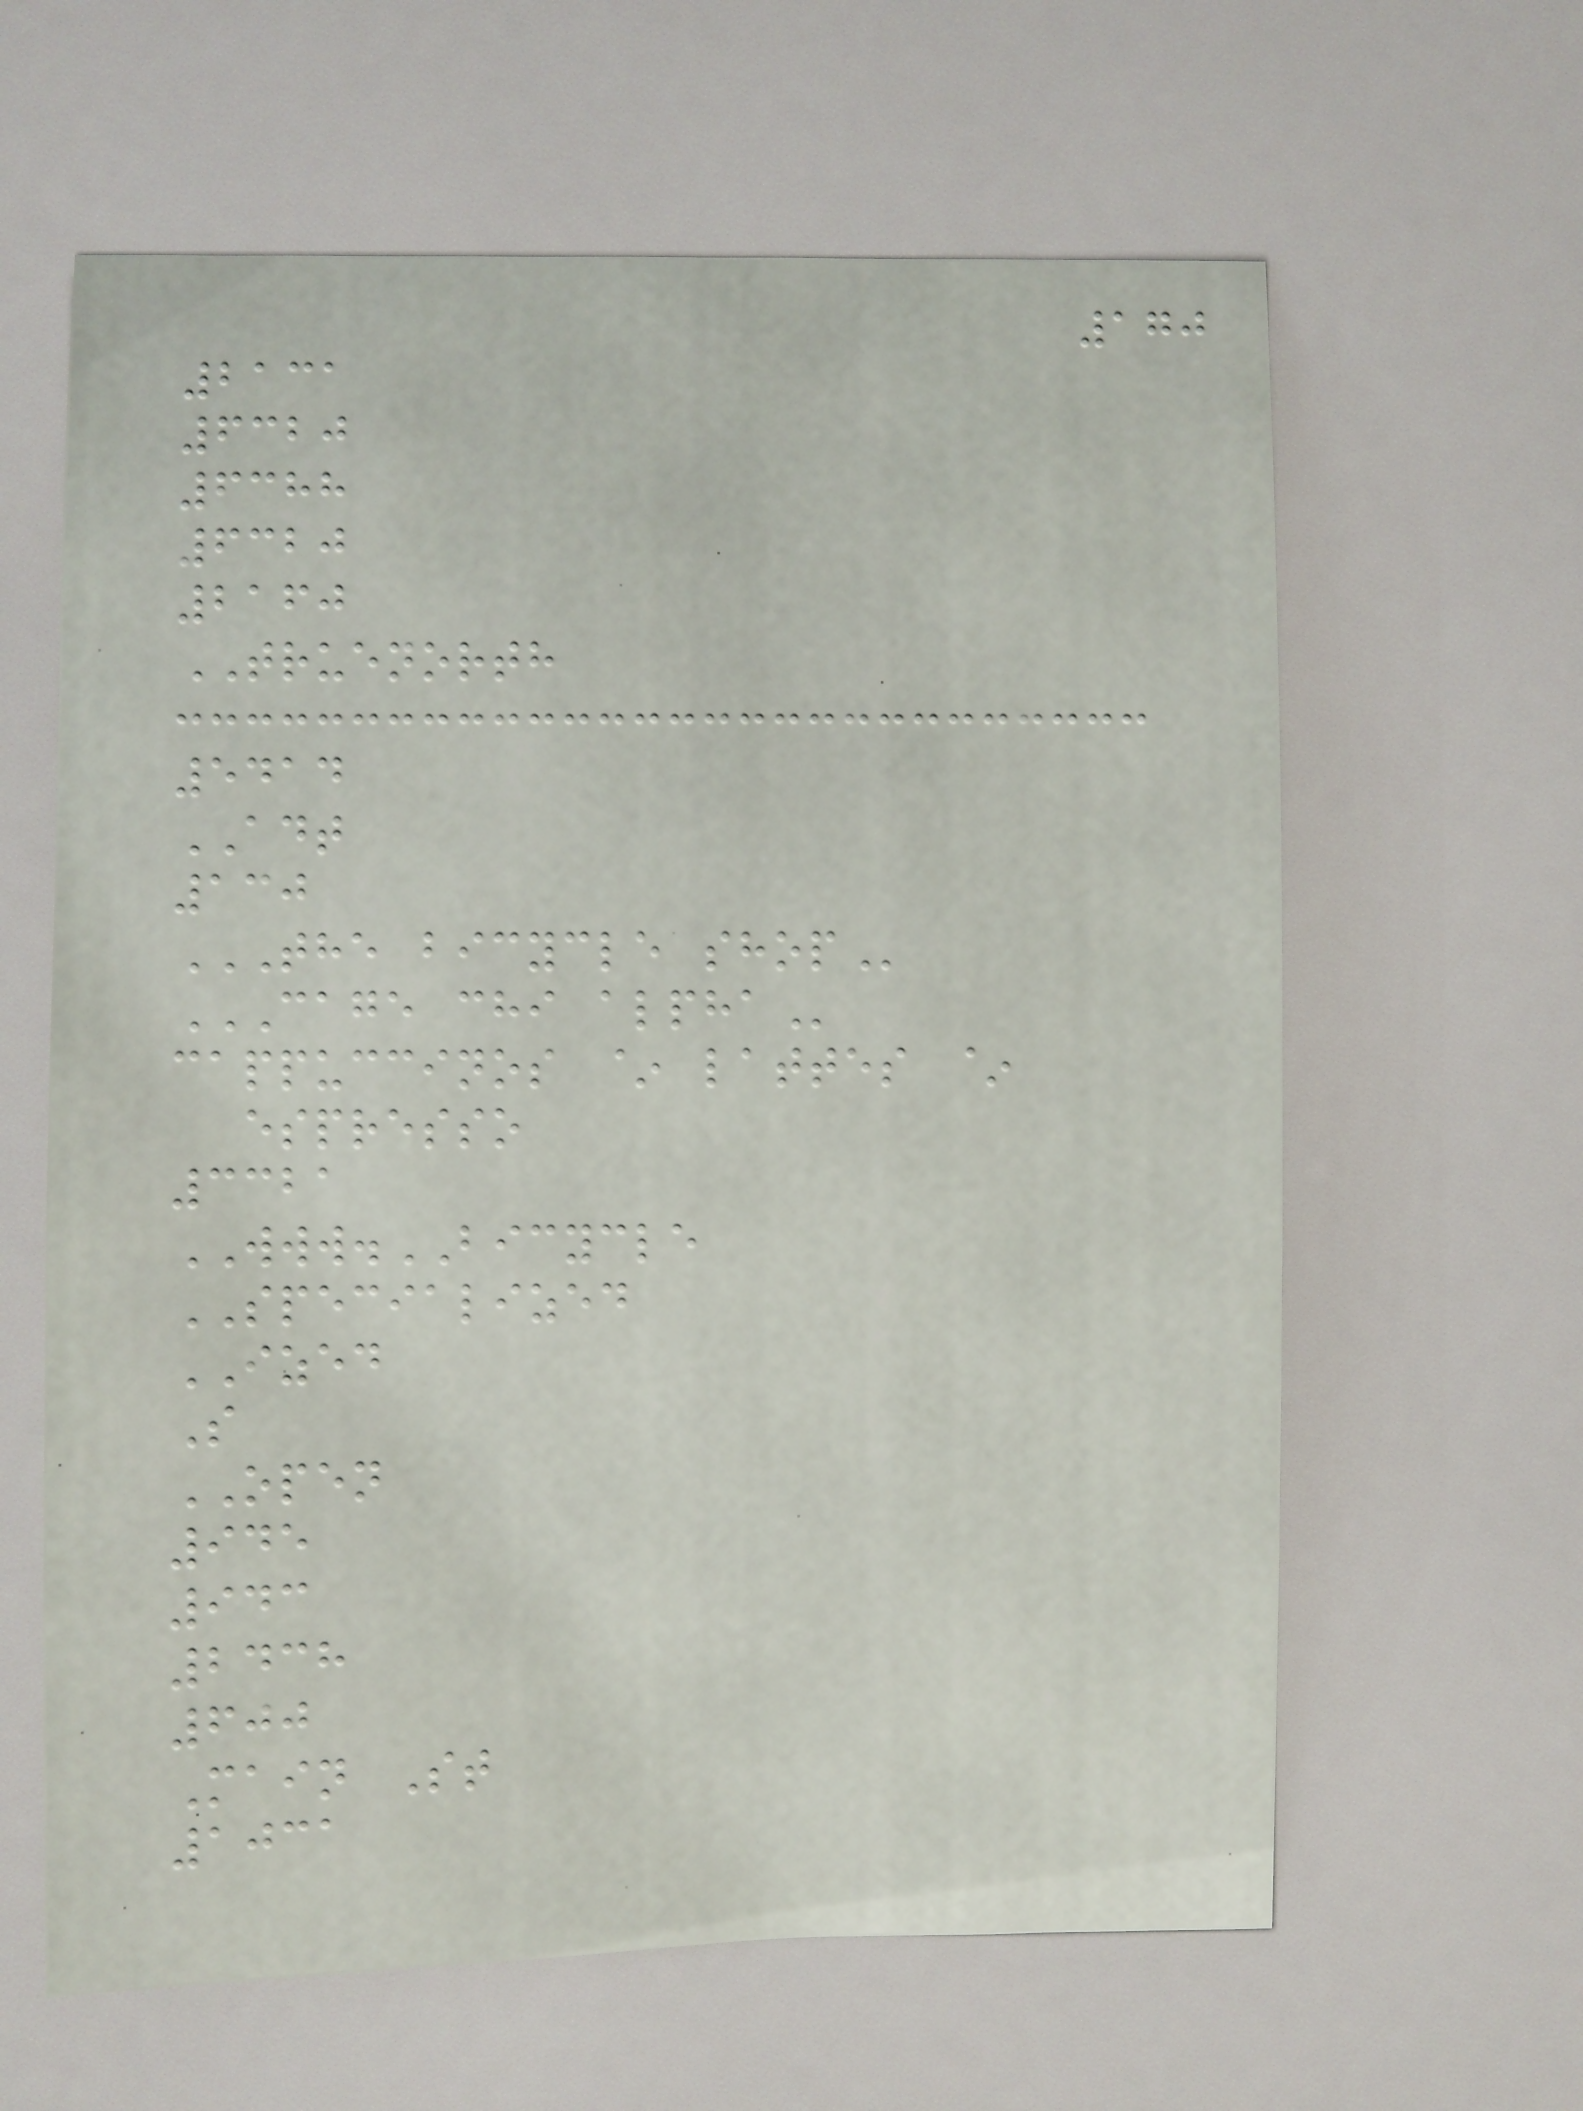170
2131
6320
6388
6320
2160
TRUENORTH
5414
ADT
130
THE BICYCLE SHOP
CAGE CHI ALPHA
cappuccinos ~ lattes ~
espresso
3321
WWW.BICYCLE
SPECIALIZED
IZED
S
OPEN
945
943
2438
600
Main St
1031
